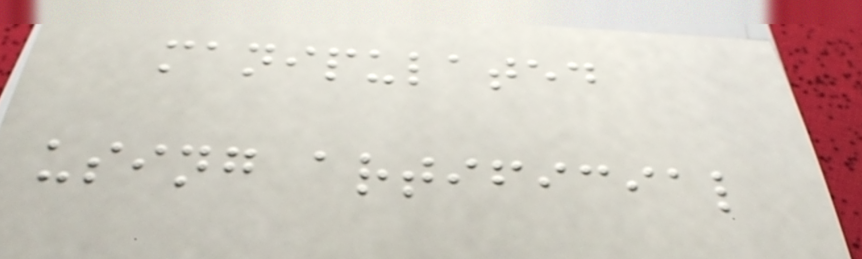manipulated
using artificial
